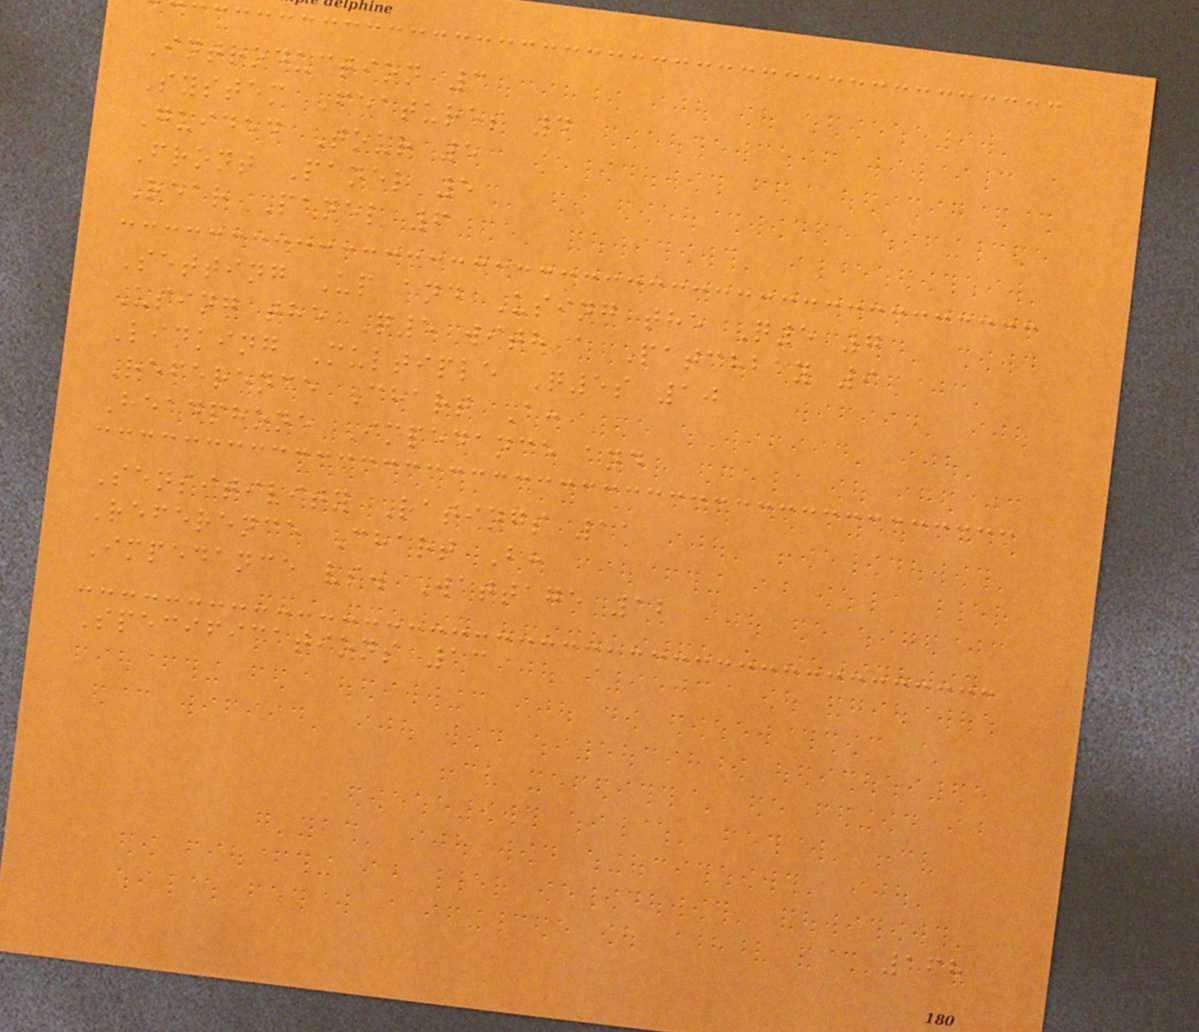Introduction 3
System Features 4
Guided Tour 5
Front Panel 5
Rear Panel 6
Setting Up and Using the Q5 7
Using the Q5 with a Patchbay 9
Linking Multiple Q5s 10
Reference Chart A:
Headphone Impedance and
Sensitivity Ratings 11
Reference Chart B:
Impedance vs. Wattage 12
Specifications 13
168
